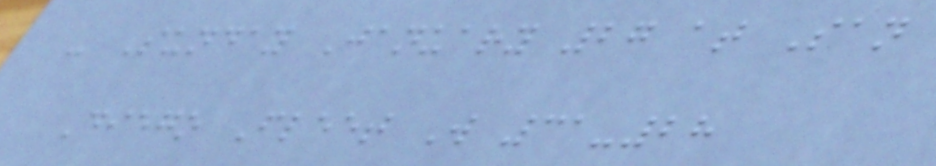- Sunday January 27 at San
Diego Fleet W 31-28
